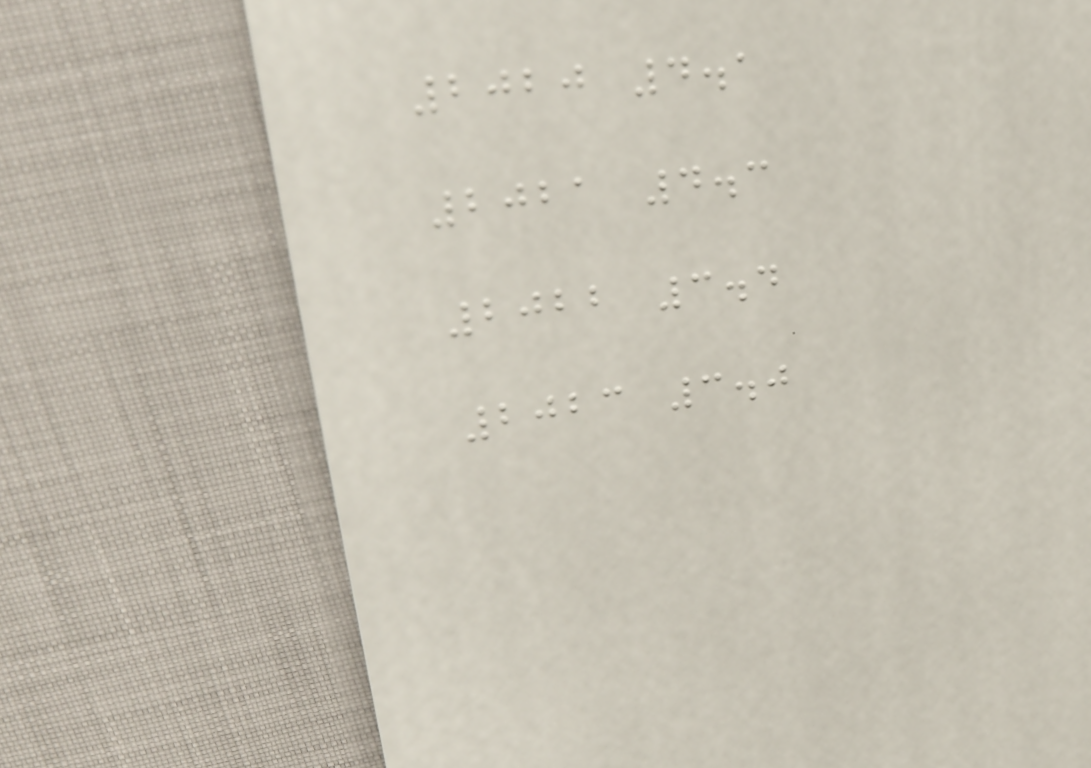2020 4.1
2021 4.3
2022 3.4
2023 3.0
